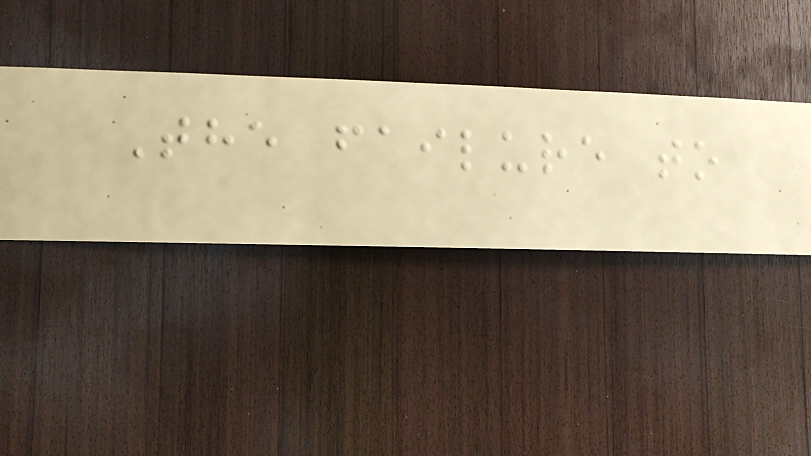The failure to
